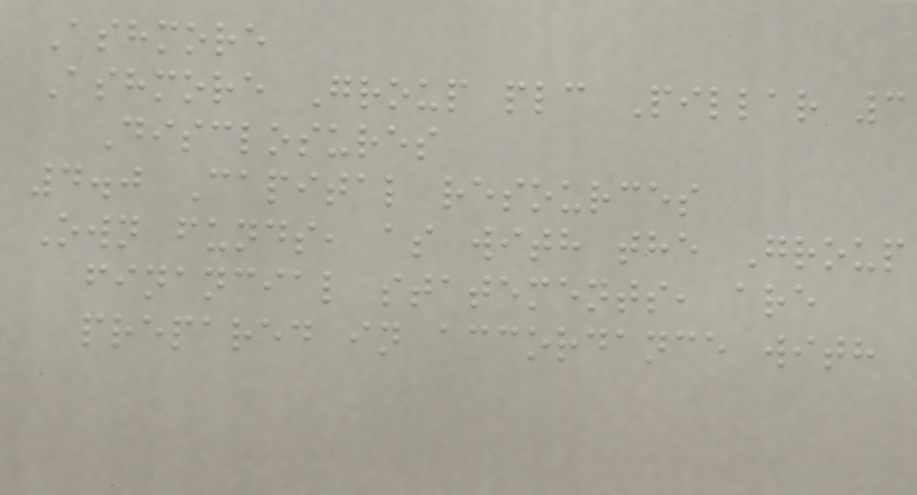Ashmore
Ashmore Group plc Pillar 3
Disclosures
4.0 Capital resources
Own funds, as with the Group
financial statements, are
prepared in accordance with
